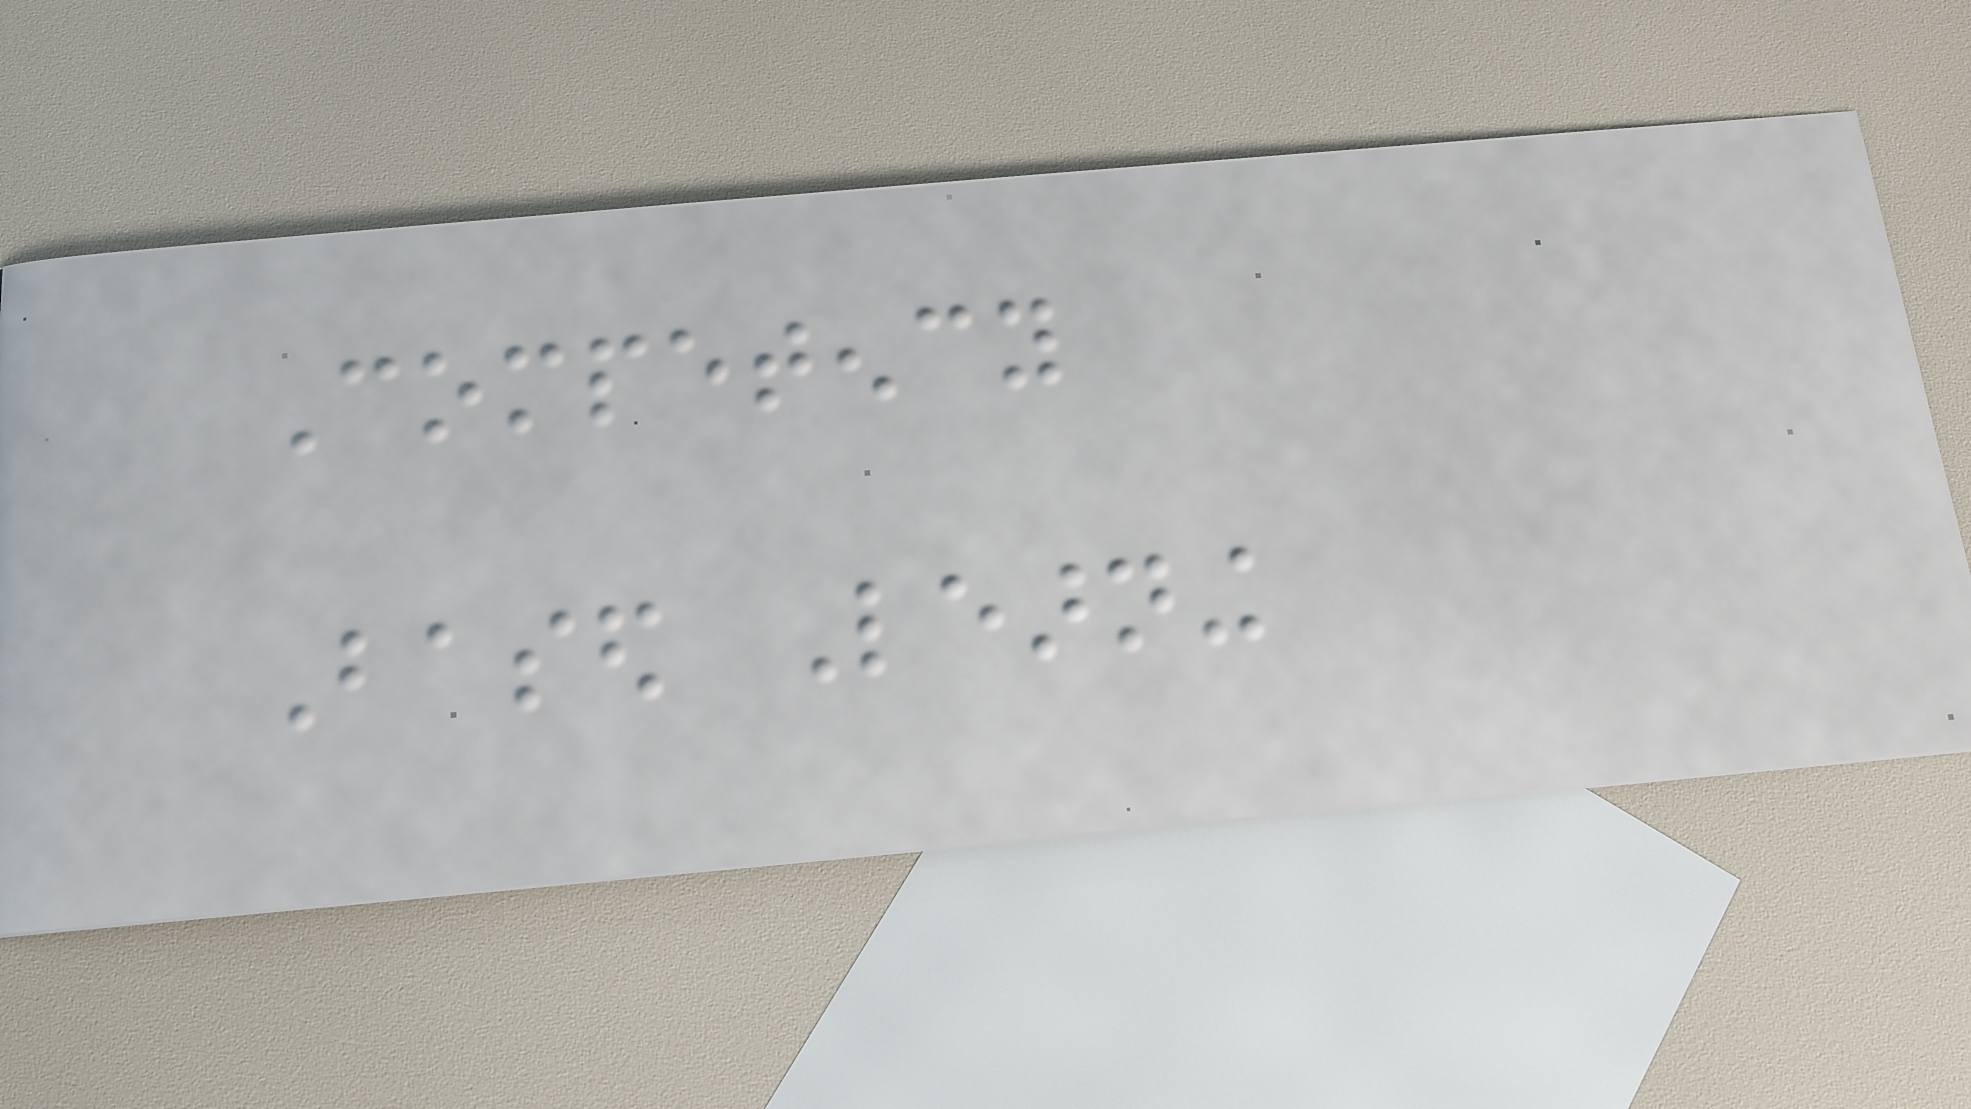Competency
Based Learning
